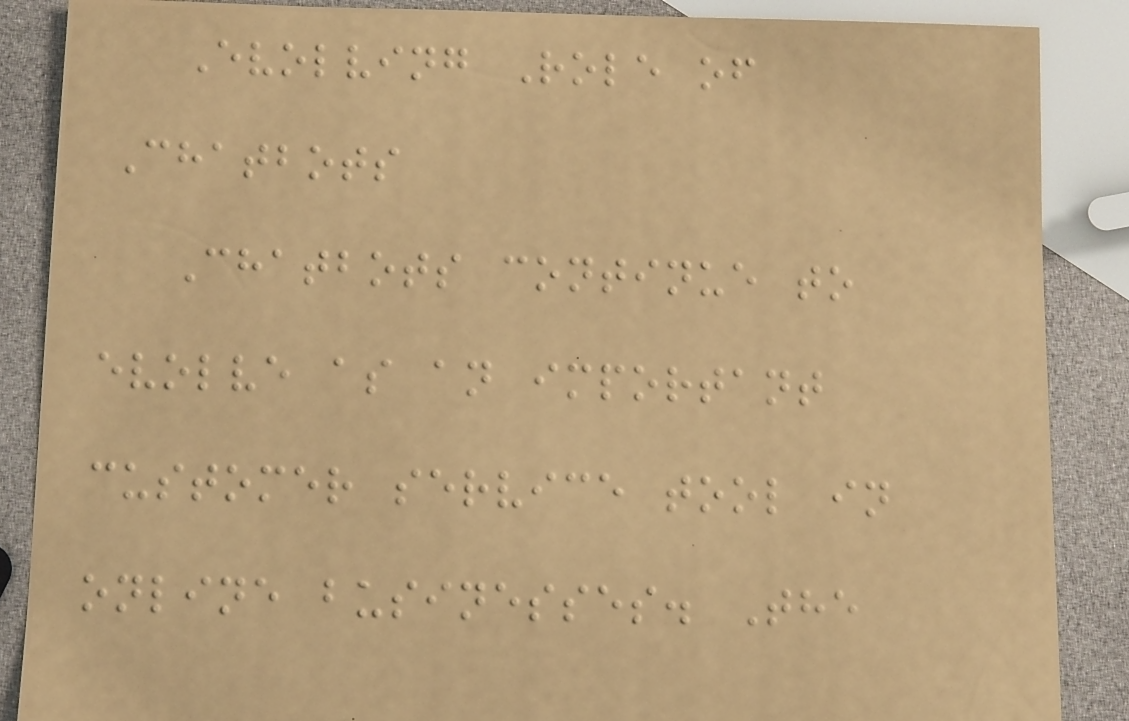Evolving Role of
Chatbots
Chatbots continue to
evolve as an important
customer service tool in
online businesses. The
